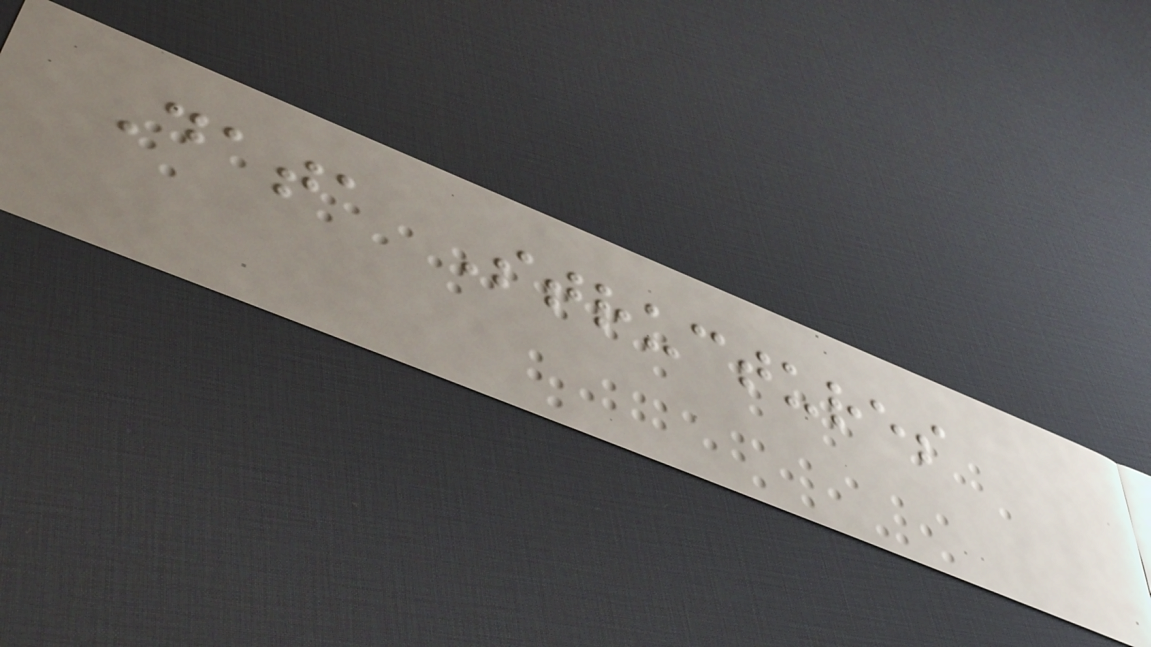Data Structures
